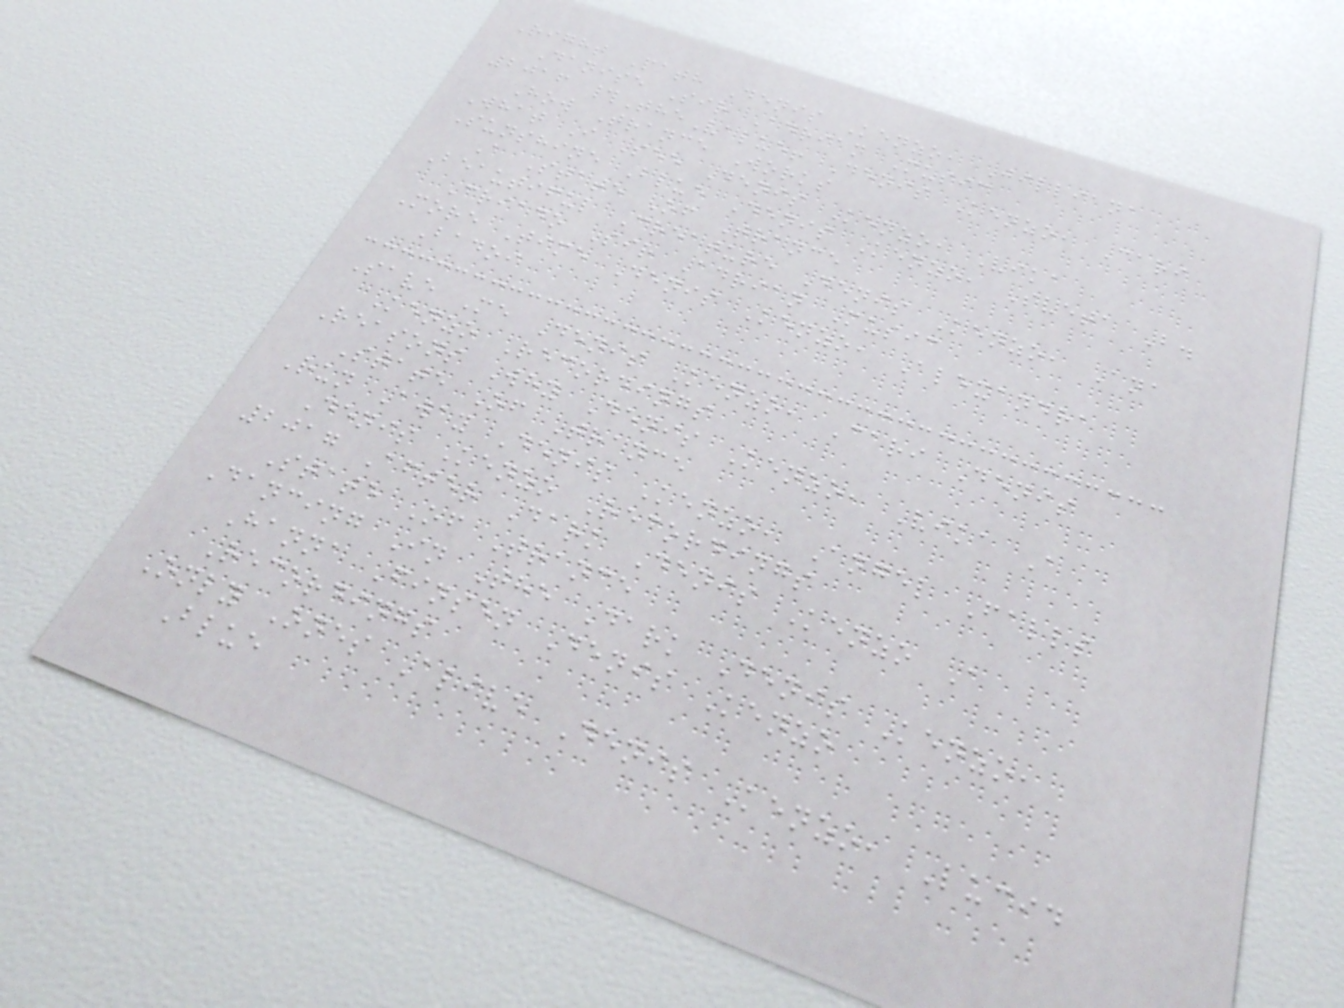Right Path Denis Kenzo, Jilliana
Danise Sir Adrian Music
2016 #TheValue! Denis Kenzo, Cari
How Trance Works
What I See Denis Kenzo, Vika
Sunshine Blue Denis Kenzo, Sveta B.
A State Of Trance
Beautiful Creature Denis Kenzo, Ana
Criado Sir Adrian Music
More Time Denis Kenzo, Alexandra
Badoi
Save Me Denis Kenzo, Cari Denis
Kenzo Recordings
Reasons Why Denis Kenzo, Vika A
State Of Trance
Run Away Denis Kenzo, Angel Falls
Denis Kenzo Recordings
2017 After Dark Denis Kenzo A
State Of Trance
Dancing In The Dark Denis Kenzo,
Hanna Finsen Denis Kenzo
Recordings
Only Ones Alive Denis Kenzo, Lucid
Blue
